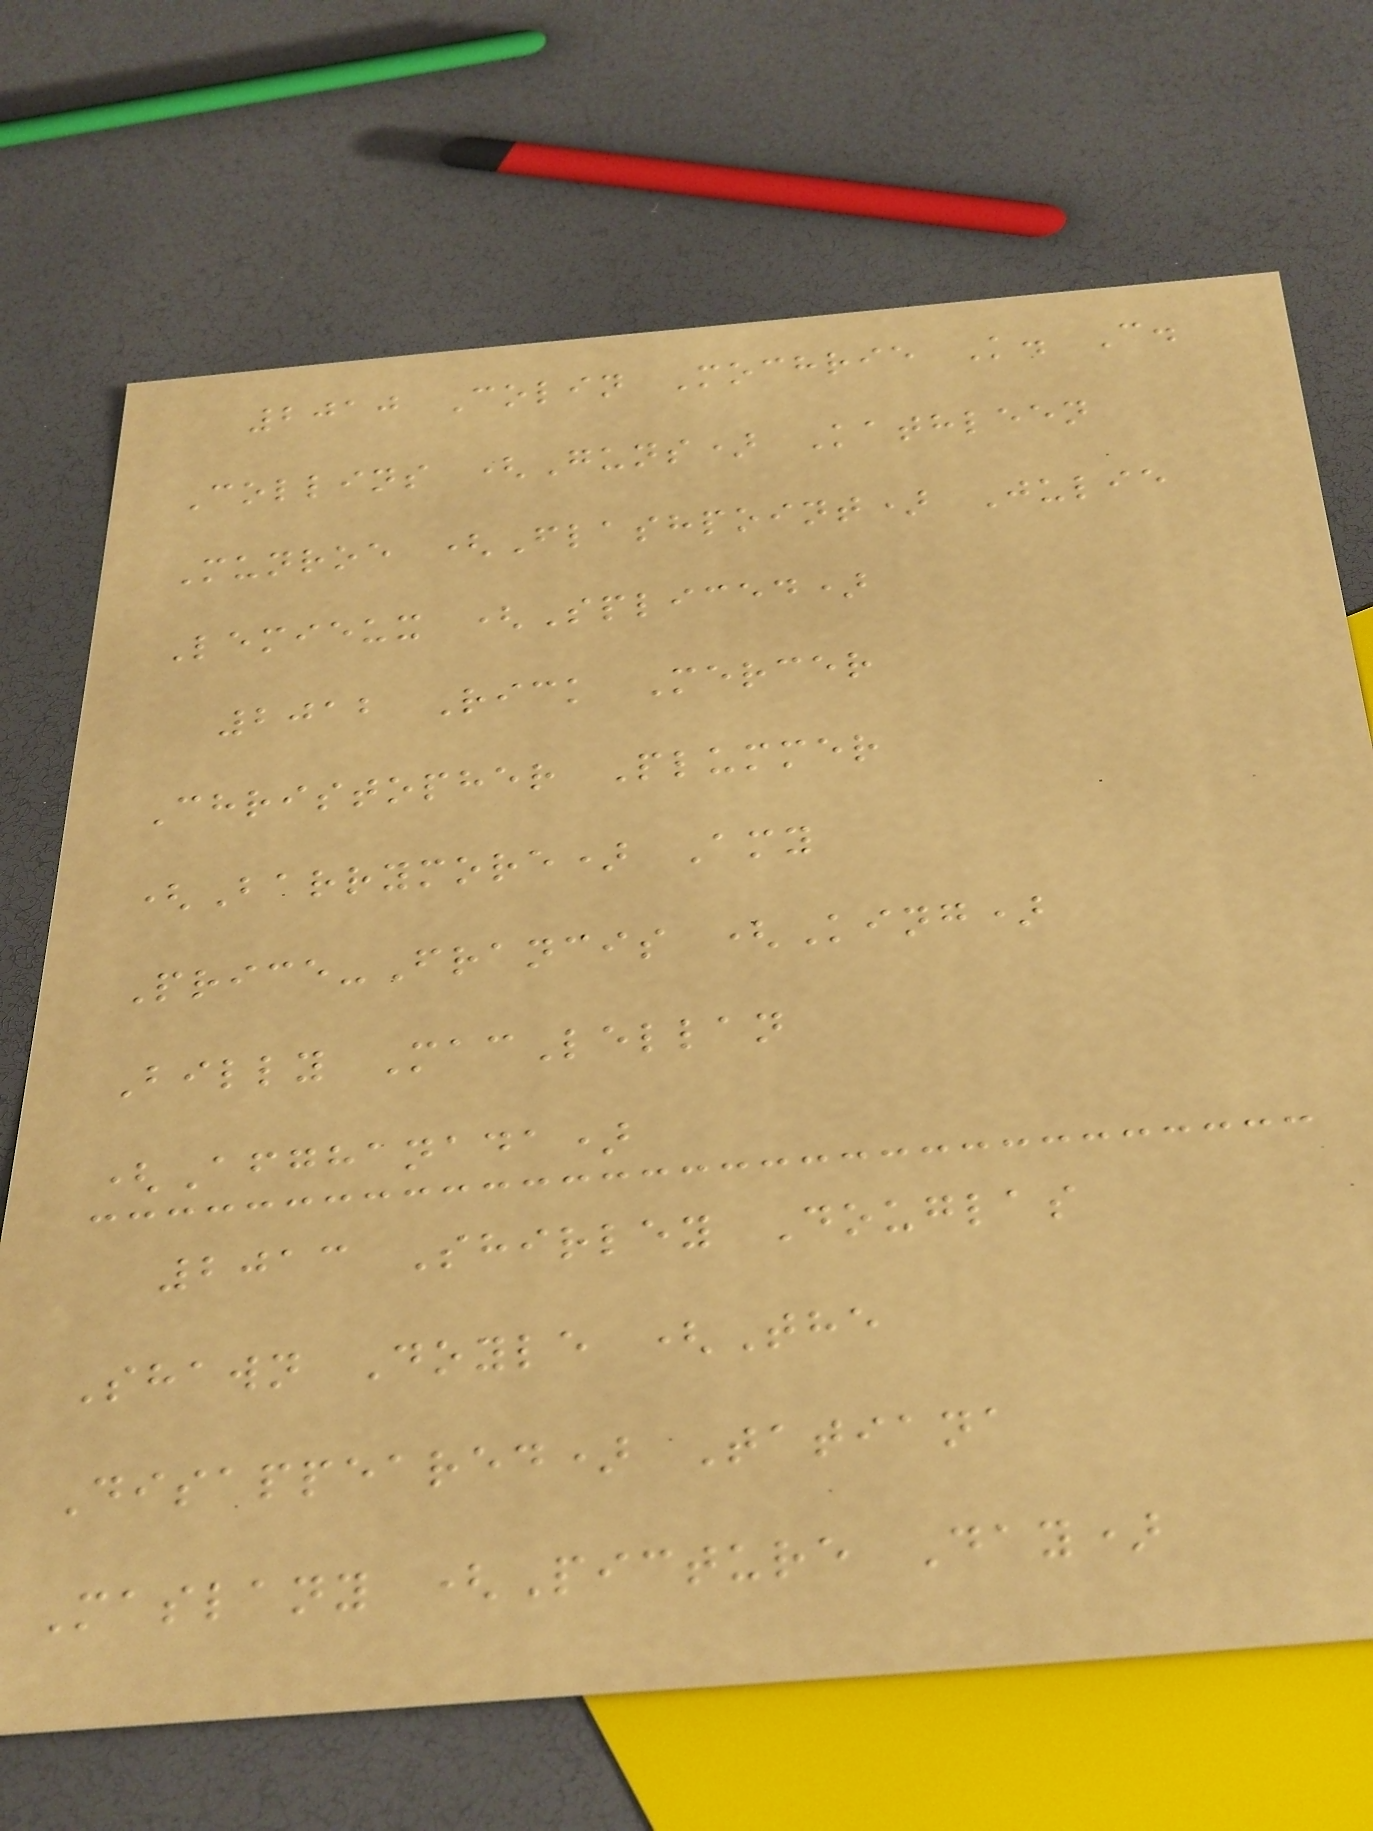2010 Colin Mochrie K. C.
Collins (Guns) Kathleen
Munroe (Flashpoint) Julie
Lemieux (Spliced)
2012 Rick Mercer
Christopher Plummer
(Barrymore) Amy
Price-Francis (King)
Billy MacLellan
(Afghanada)
2013 Shirley Douglas
Shawn Doyle (The
Disappeared) Tatiana
Maslany (Picture Day)
